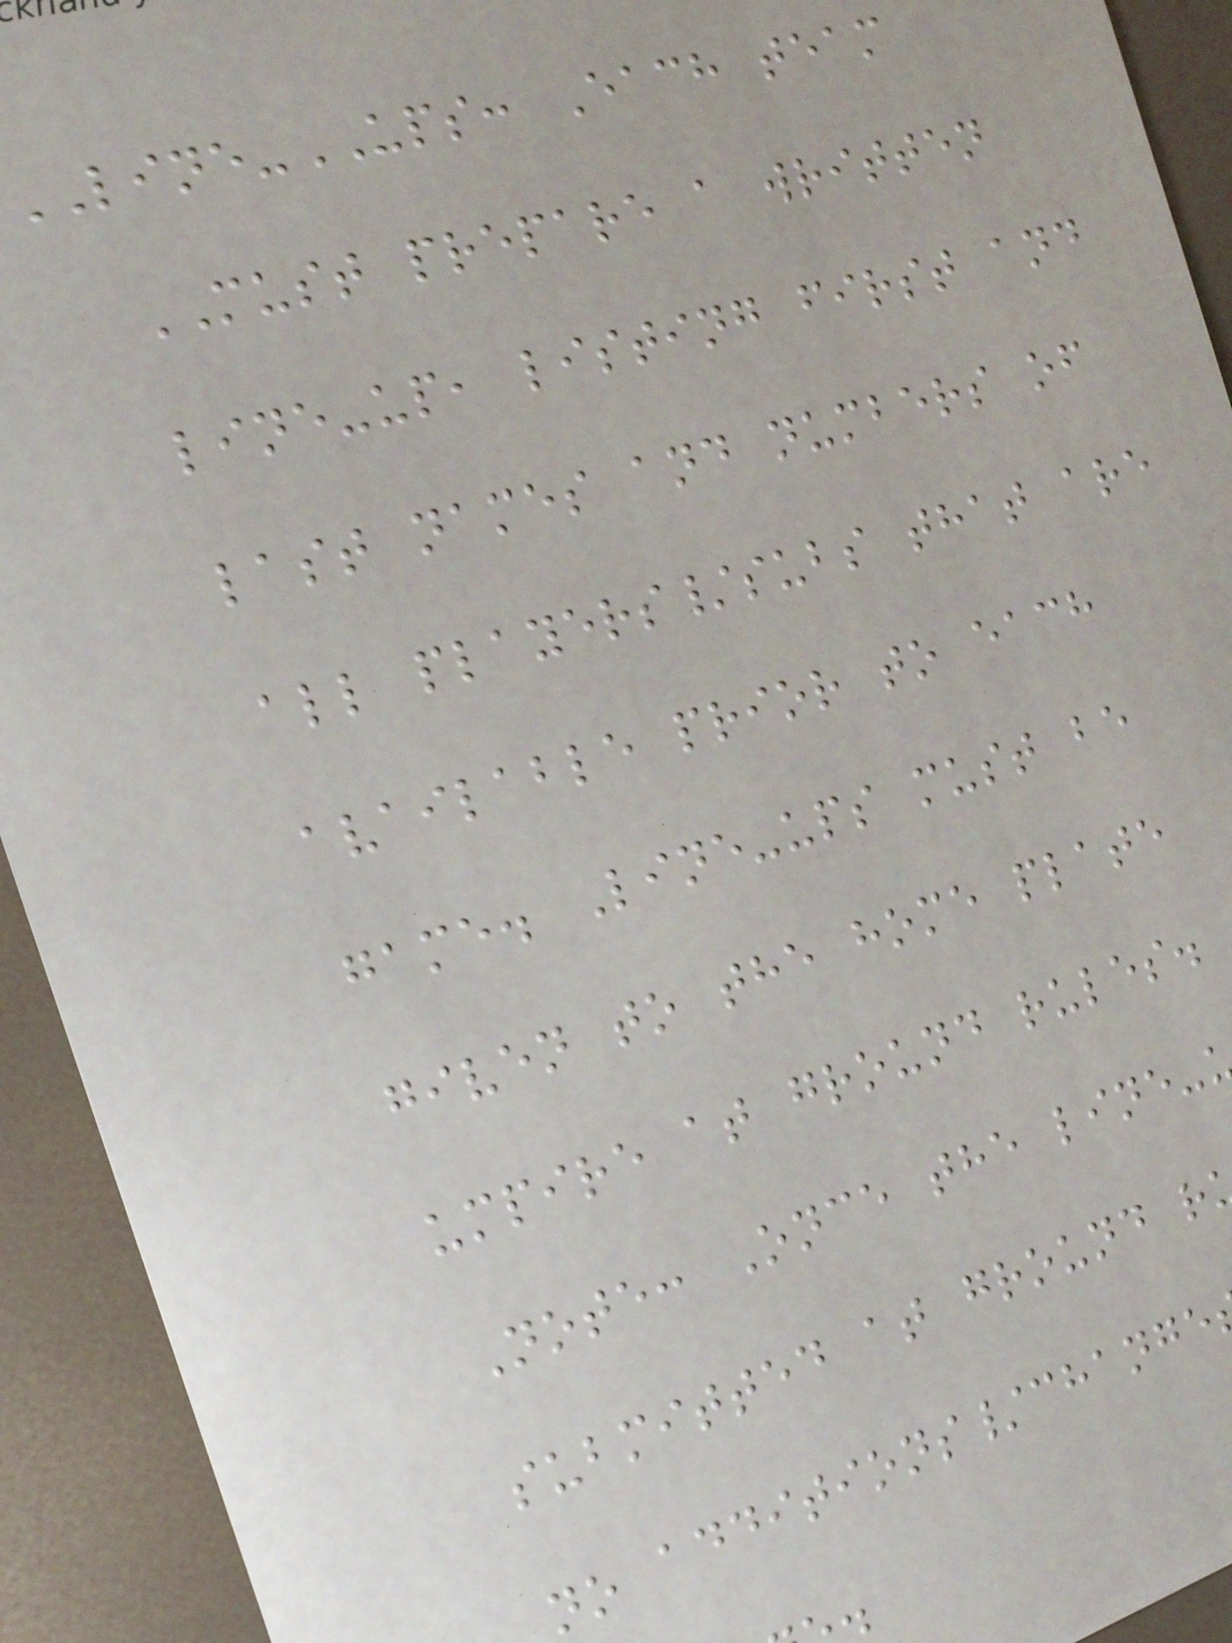-UPS: Each team
MUST prepare a written
line-up, listing first and
last names and numbers of
all players/subs that are
available prior to each
game. Line-ups must be
given to the home plate
umpire at ground rules.
Note: Once the line-
submitted at ground r
no additions/change
